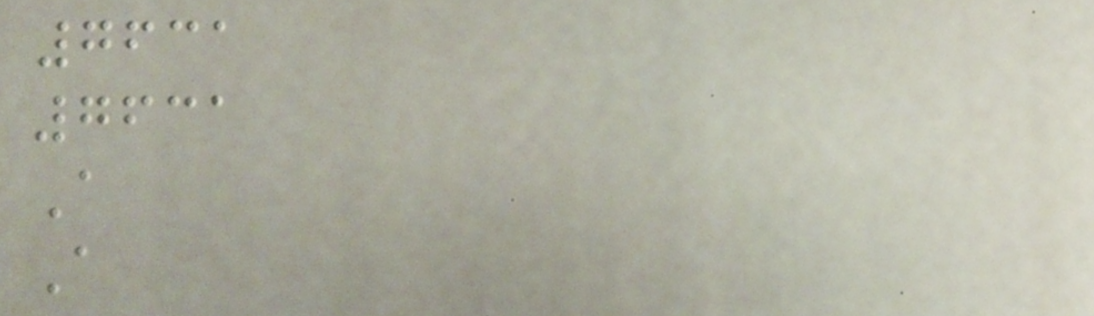7631
7631
A
A
